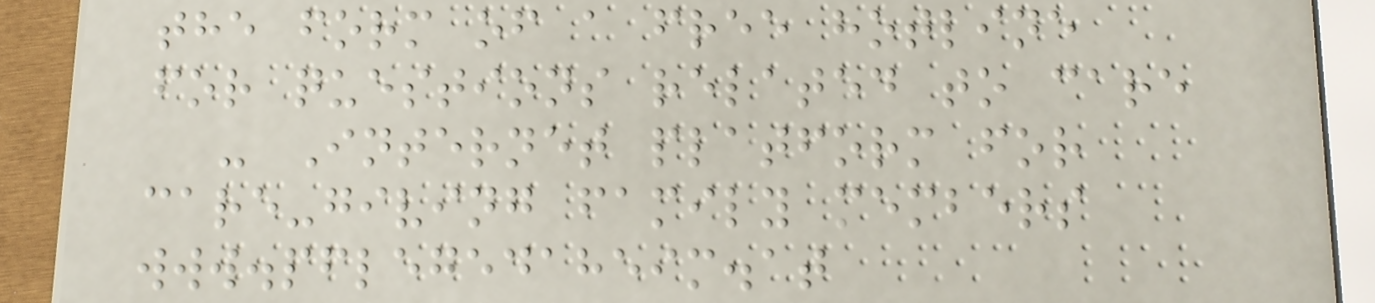the form of a free hotline
for questions related to care
- Internet platform for
care-giving family members
www.pflegedaheim.at
